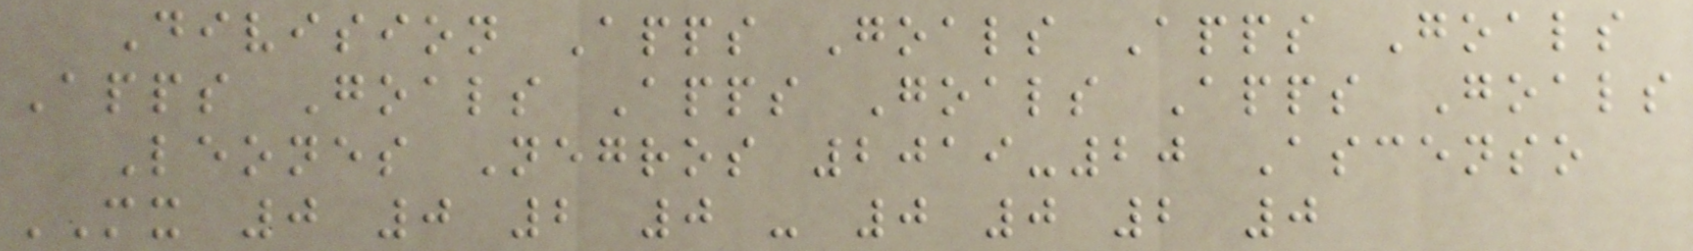Division Apps Goals Apps Goals
Apps Goals Apps Goals Apps Goals
Leones Negros 2019-20 Ascenso
MX 0 0 2 0 - 0 0 2 0
